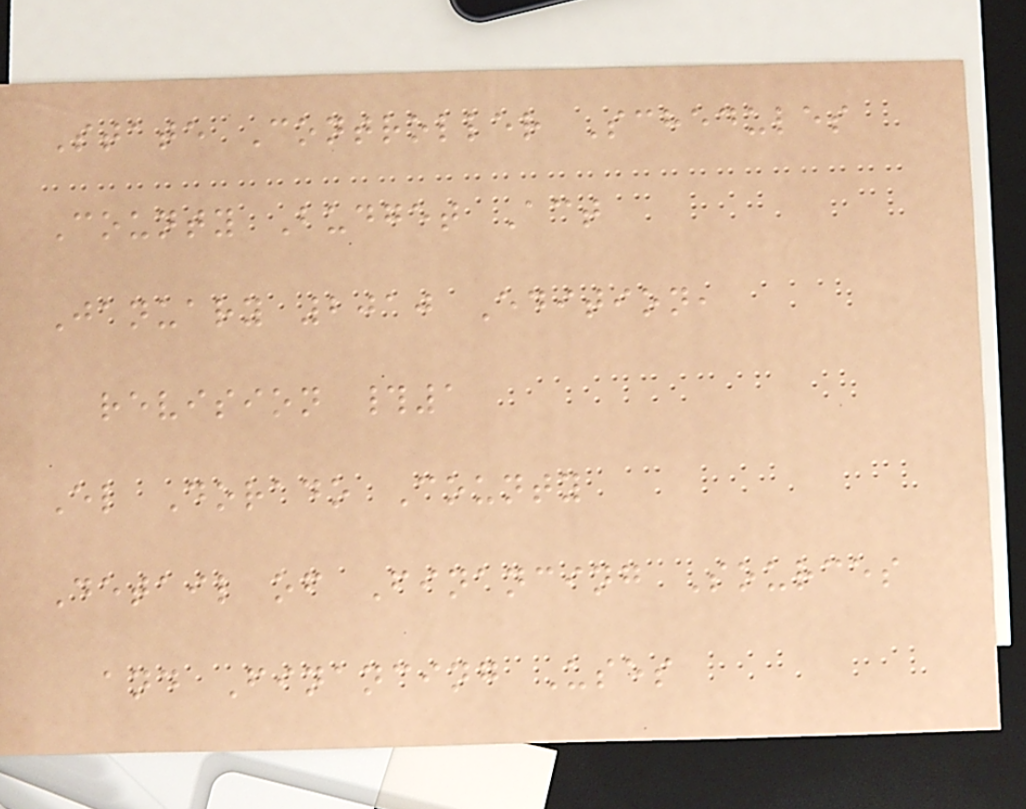State Controller Schedules
County Budget Act
January 2010 Edition,
revision #1
El Dorado County
Detail of Financing Sources
and Financing Uses
